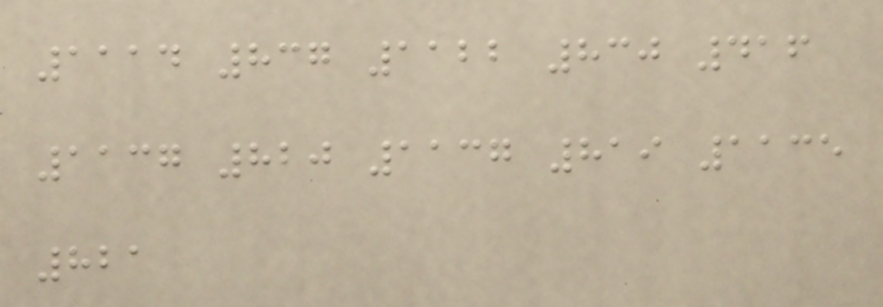1114 837 1122 830 416
1137 820 1137 819 1135
821
